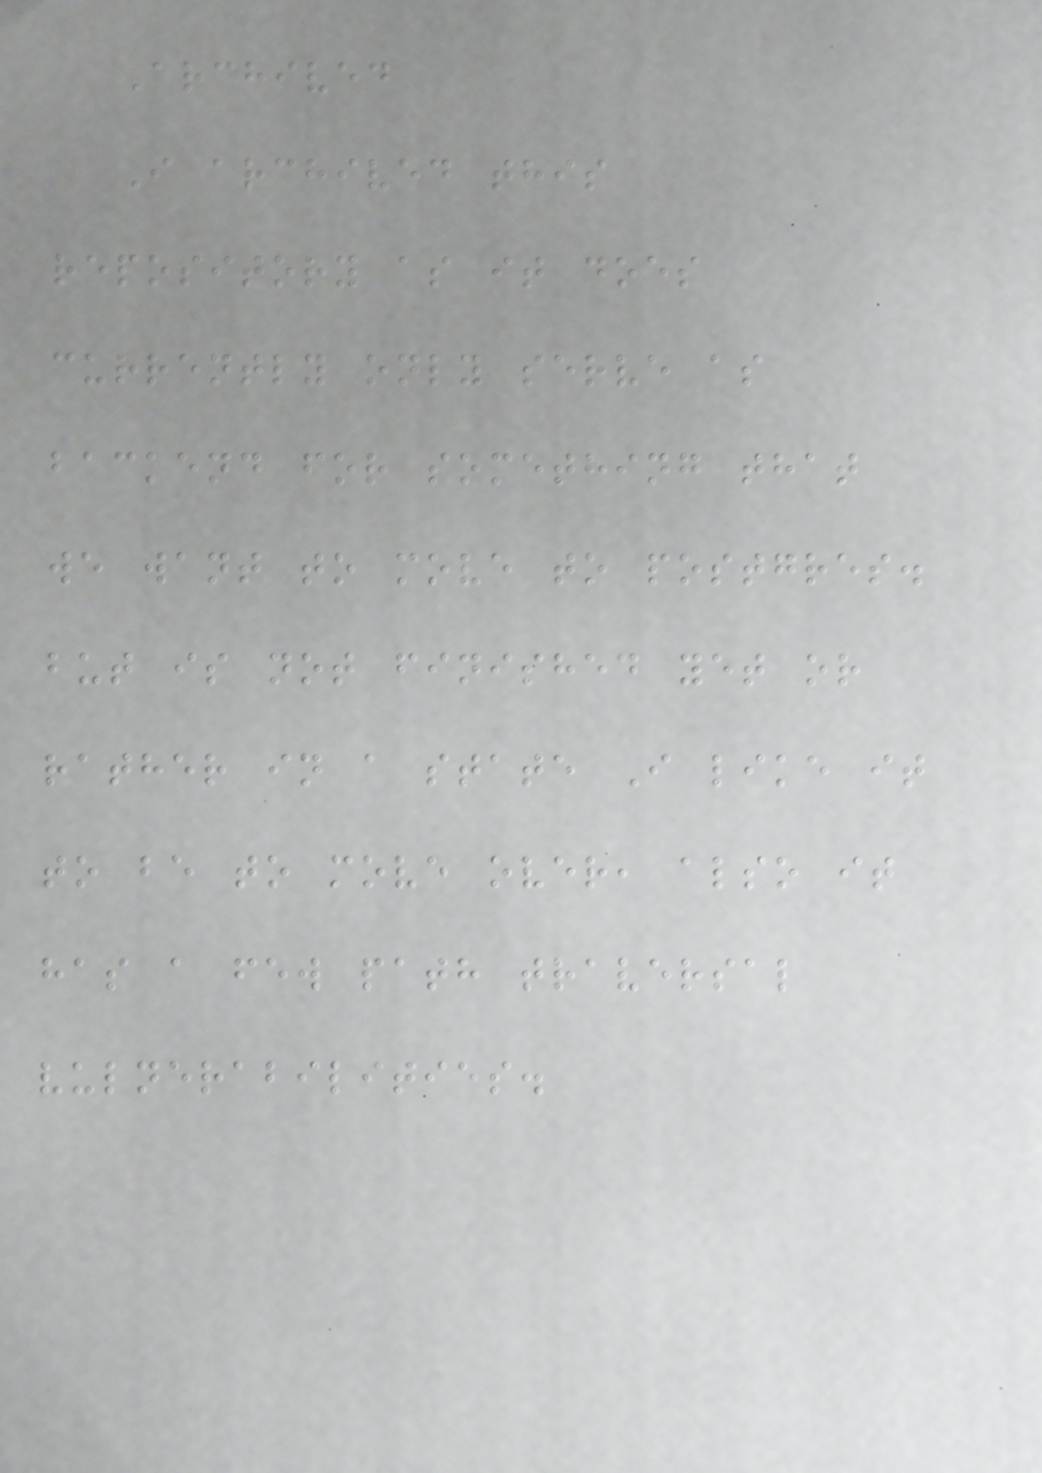Archived
I archived this
repository as it does
currently only serve as
backend for something that
we want to move to postgres.
but is not finished yet or
rather in a state I like it
to be to move over, also it
has a few path traversal
vulnerabilities.
